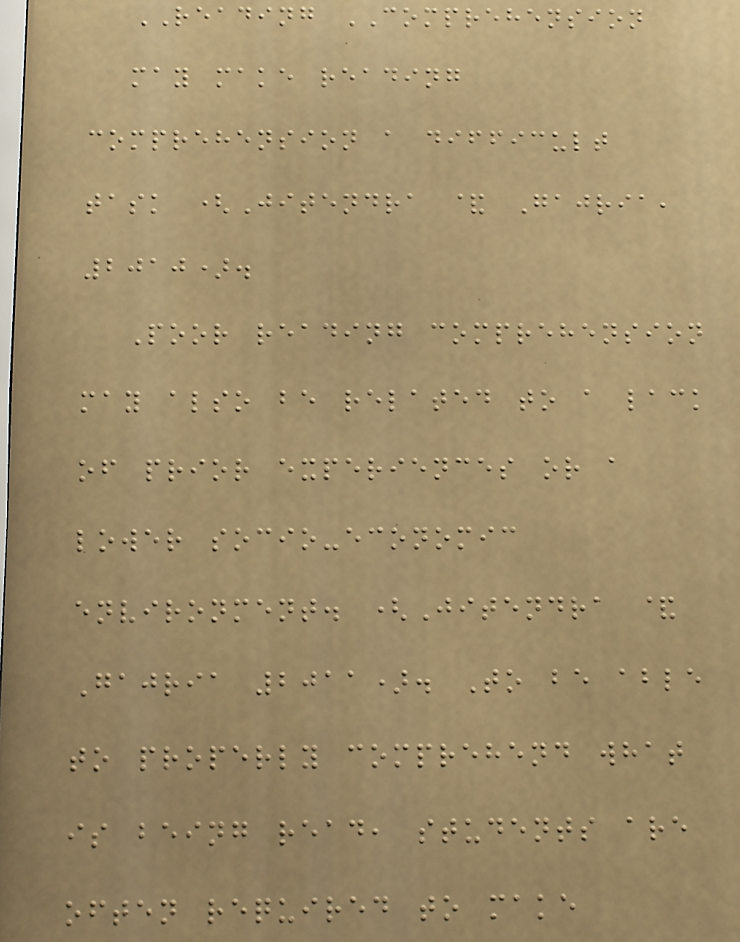READING COMPREHENSION
may make reading
comprehension a difficult
task (Jitendra & Gajria,
2010).
Poor reading comprehension
may also be related to a lack
of prior experiences or a
lower socio-economic
environment. (Jitendra &
Gajria 2011). To be able
to properly comprehend what
is being read, students are
often required to make
